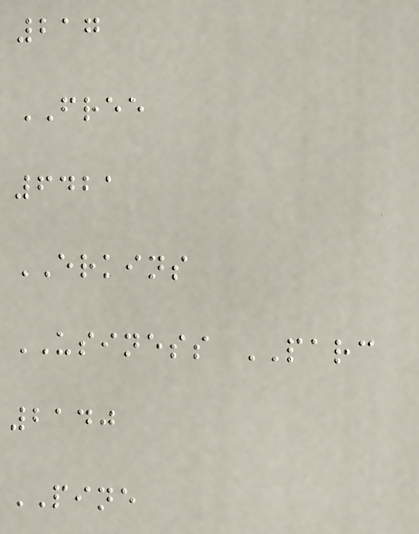217
FREE
6421
ERKINS
USINESS PARC
2140
PINE
